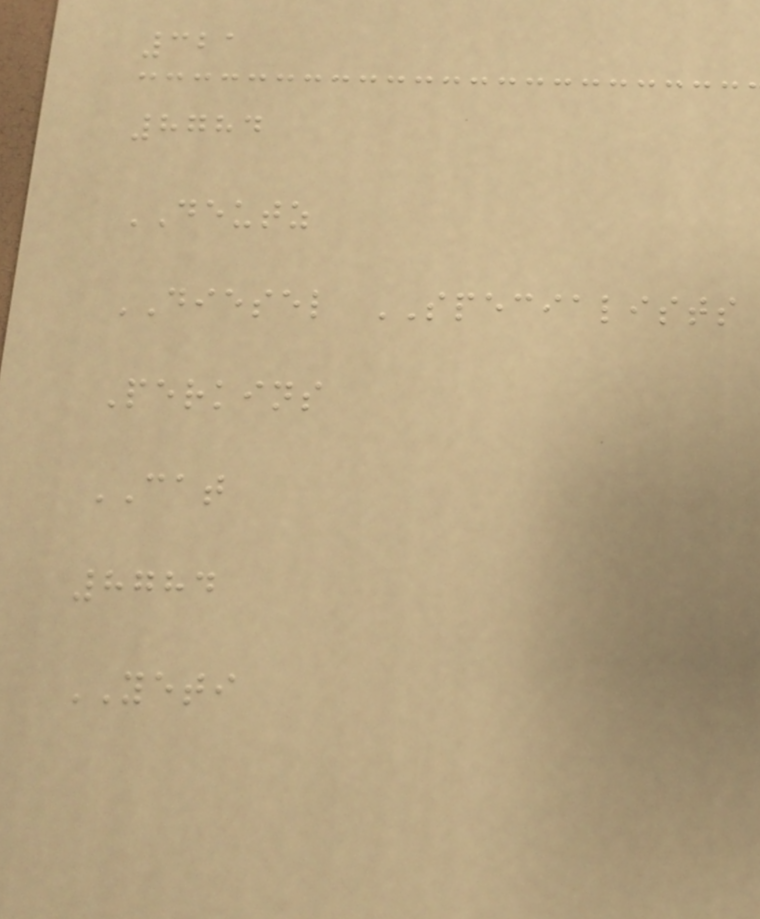321
8784
DEUTZ
DIESEL SPECIALISTS
Perkins
CAT
8784
YETI
